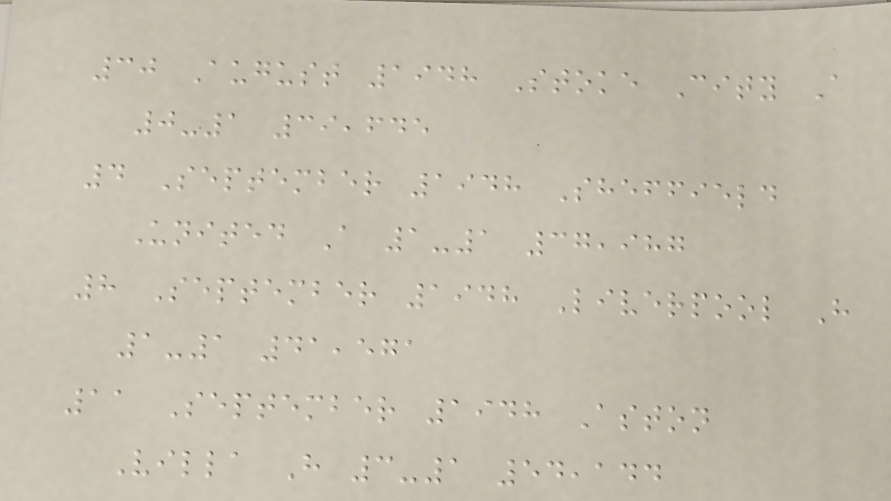30 August 1948 Stoke City A
0-1 39,645
4 September 1948 Sheffield
United A 1-1 37,987
8 September 1948 Liverpool H
1-1 41,571
11 September 1948 Aston
Villa H 3-1 54,144
